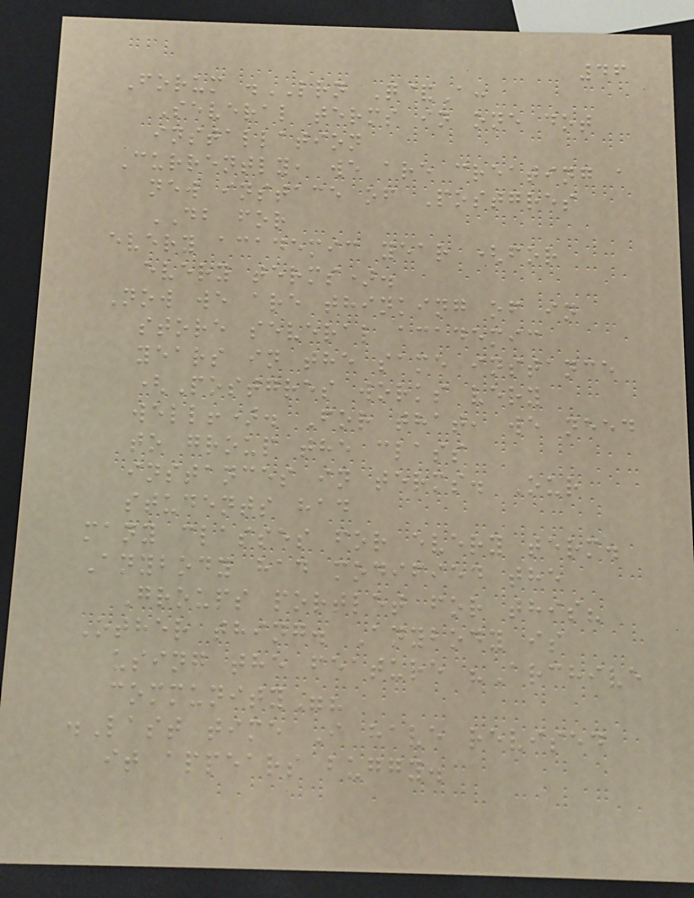46
Forum .LRN Q&A:
Several terms in one dot
installation
Currently, we are creating a
new instace of Postgres
DB for
every academic year (for
every terms).
Now we are thinking of in
store several academic
years in the same instance
(Postgres works very
well!). For that, we need
to group the class
instances in terms. Our
students had
many classes for every term.
Anybody had modified the
Groups portlet for this?
Other thing. Anybody is
using the feature "Archive
community"?
.Last time I have revised
it appears buggy.
